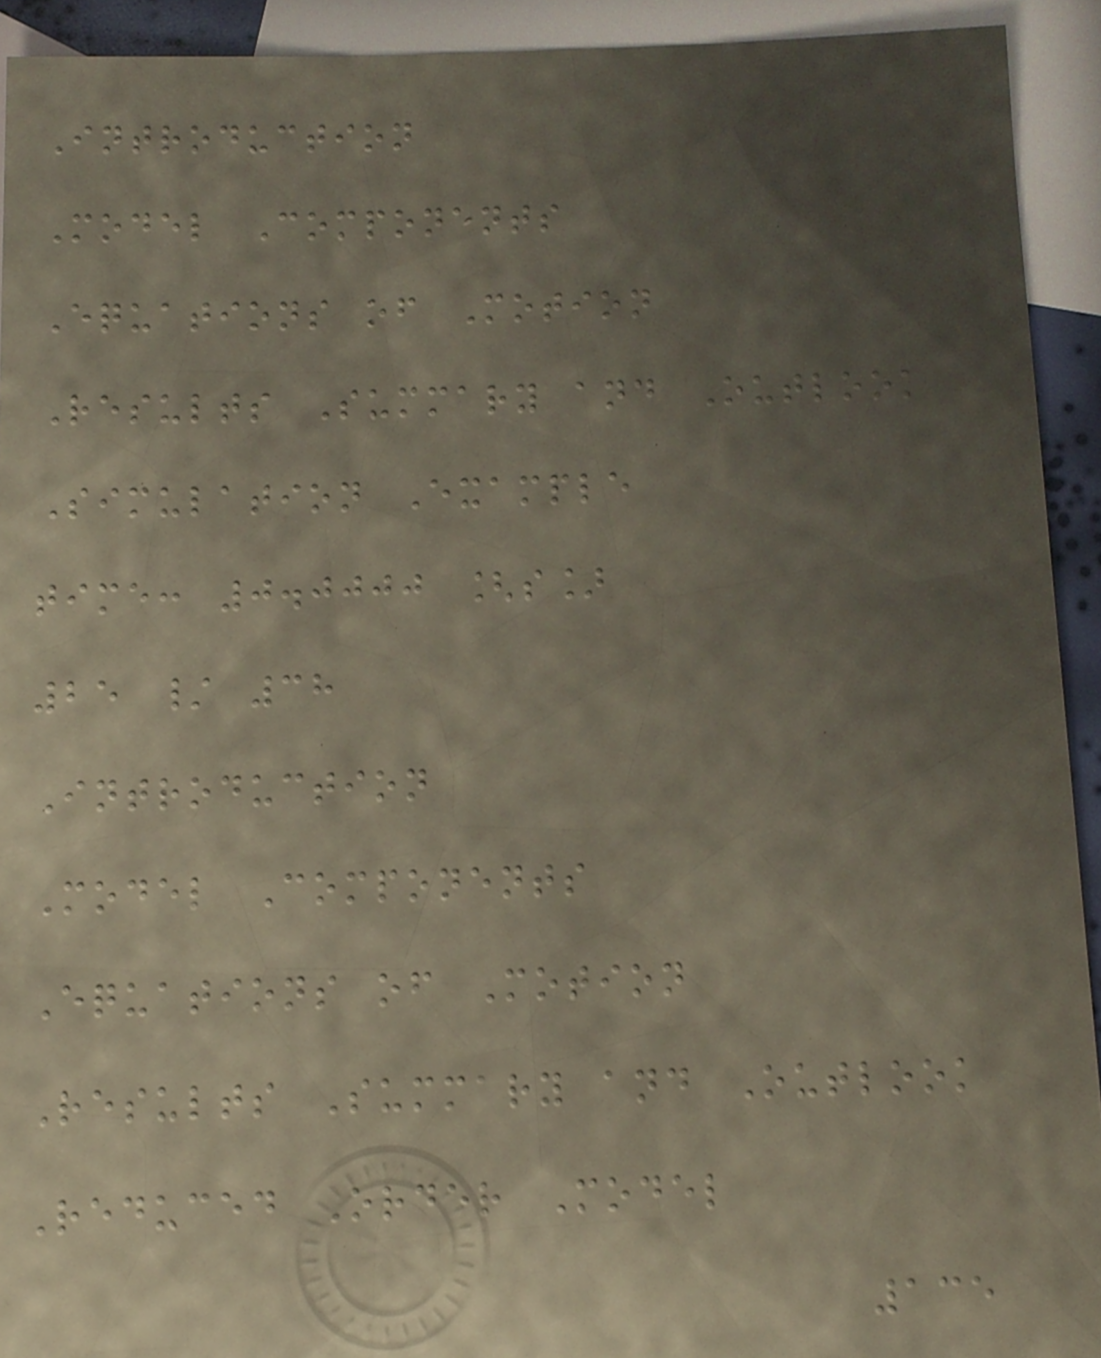Introduction
Model Components
Equations of Motion
Results Summary and Outlook
Simulation Example
time: 0.0000 [s]
25 / 38
Introduction
Model Components
Equations of Motion
Results Summary and Outlook
Reduced Order Model
135
